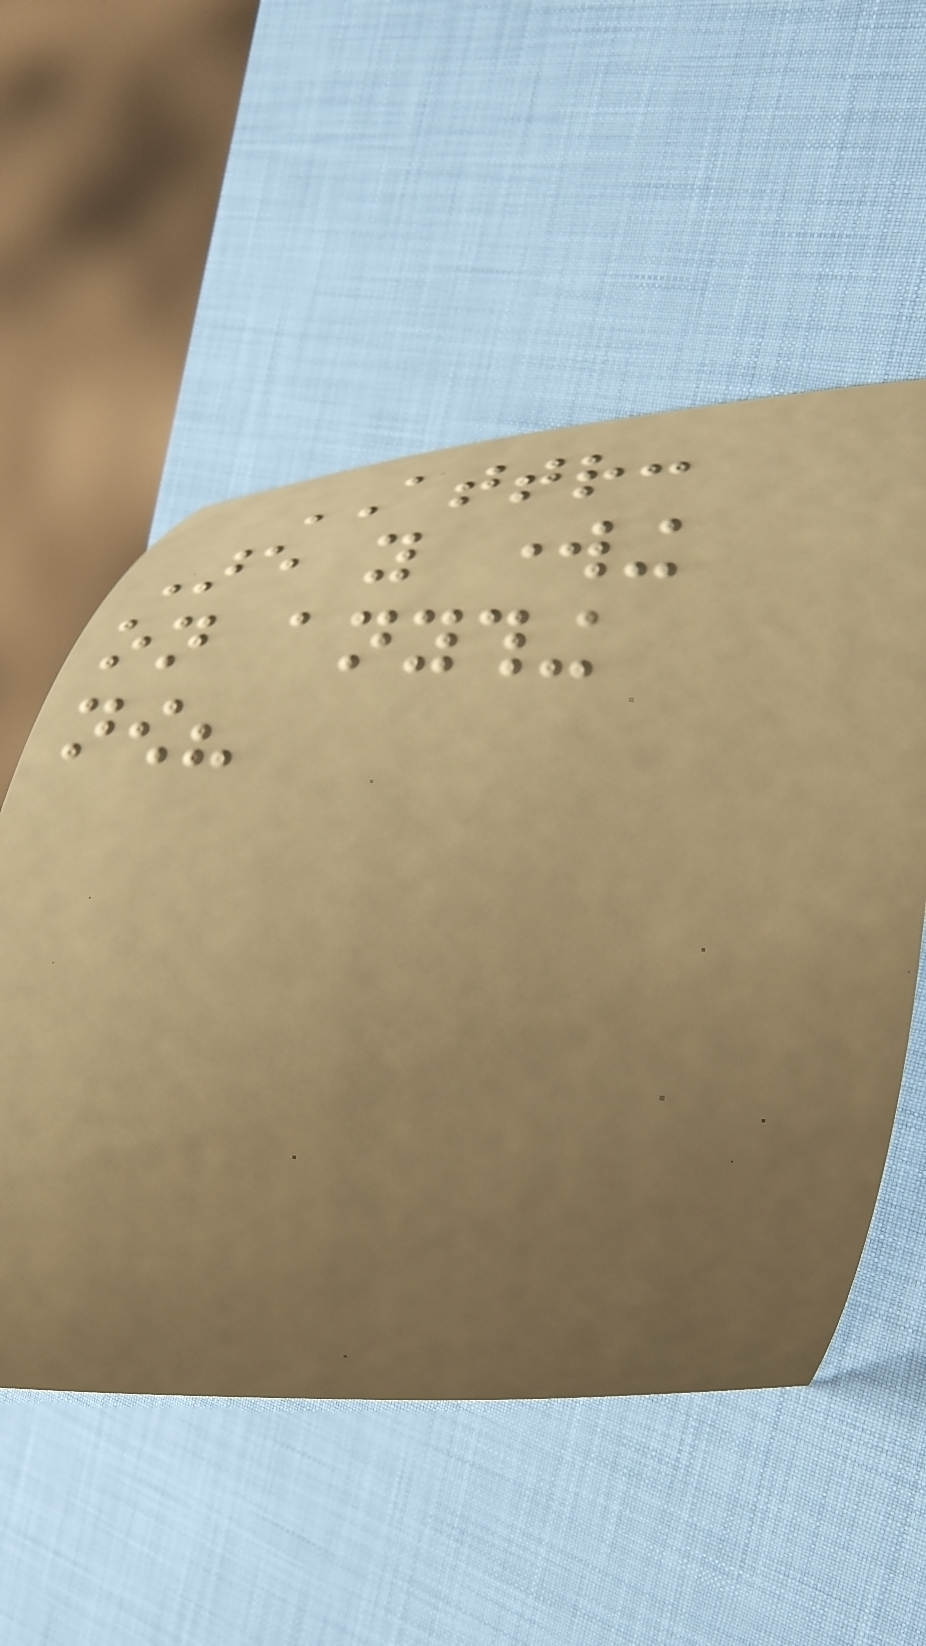ATTR:
Are you working
on anything
now?
